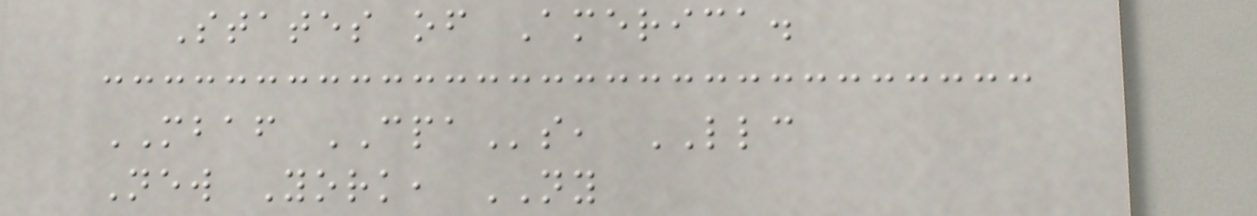States of America.
MBAF CPAs, LLC
New York, NY
